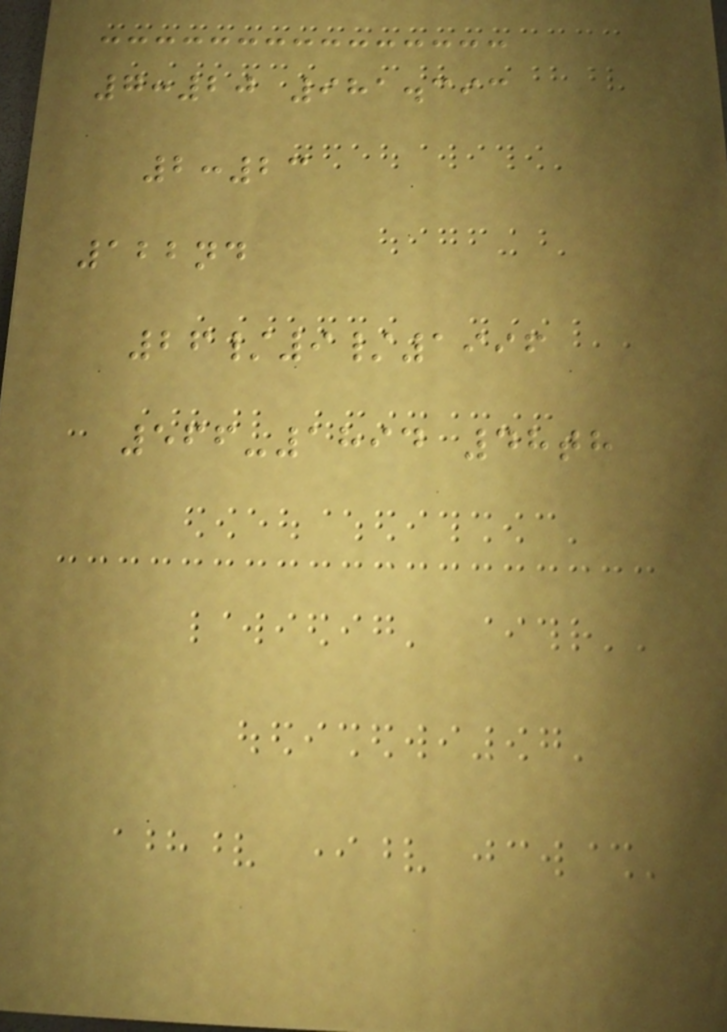7:20 981.393
2:23
122nd
26/9/1996
566-1894 48th
